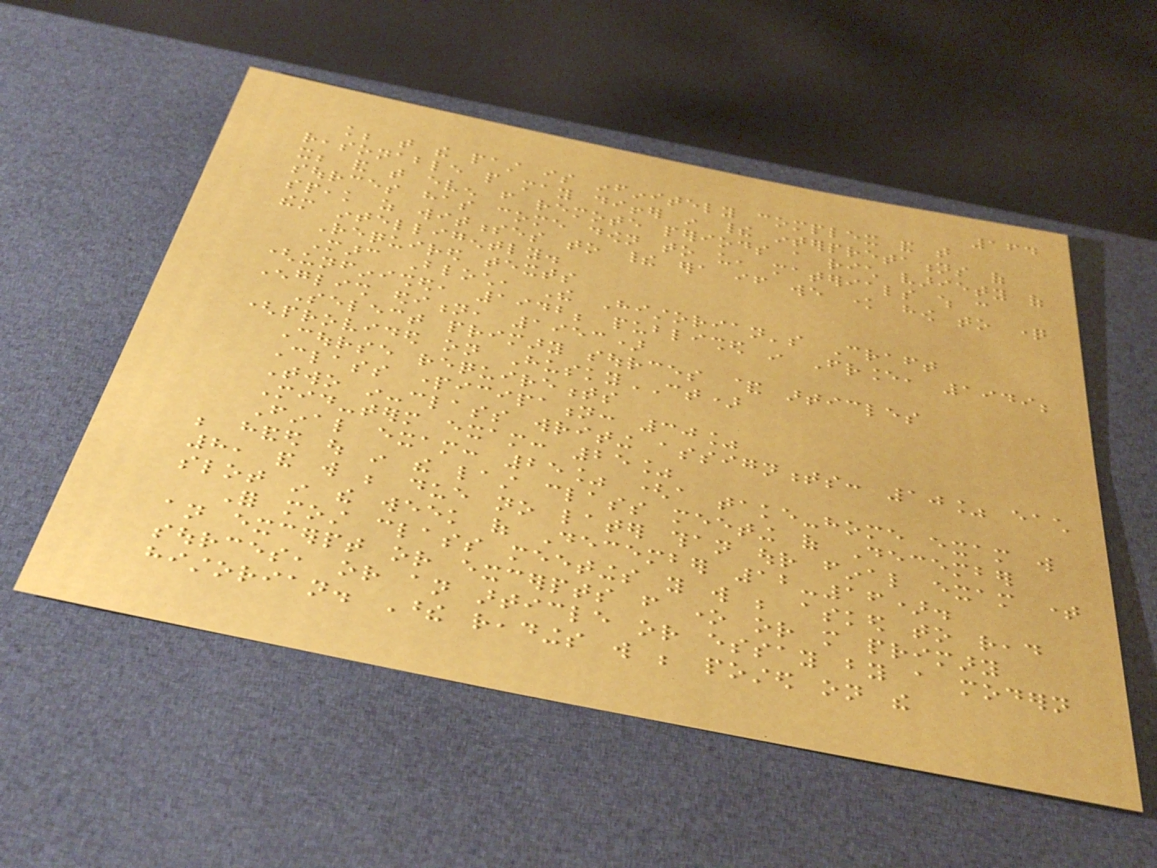164
knowledge; that the past is infinitely complex and that
reasonable people may differ in their interpretations of
it; and that even from remote periods a rich variety of
sources has come down to us, materials which can
speak as witnesses to their era if we know how to question
them intelligently.
Required texts
Marc Bloch, The Historian's Craft
(unfinished, 1942; published in France, 1949;
English edition, 1953)
Select primary sources & articles
(provided on HuskyCT)
Course requirements
Class participation: 30%
Two in-class writing assignments: 10% each
Mid-term exam: 25%
Final exam: 25% (a take-home exam will
be handed out in the last class meeting of December
8, and will be due no later than our final exam time
slot in the week of December 12-16).
For most class meetings you will be asked to read
an excerpt or excerpts from one or more primary
sources, or an article or essay by a modern
historian. These readings will be posted on the
